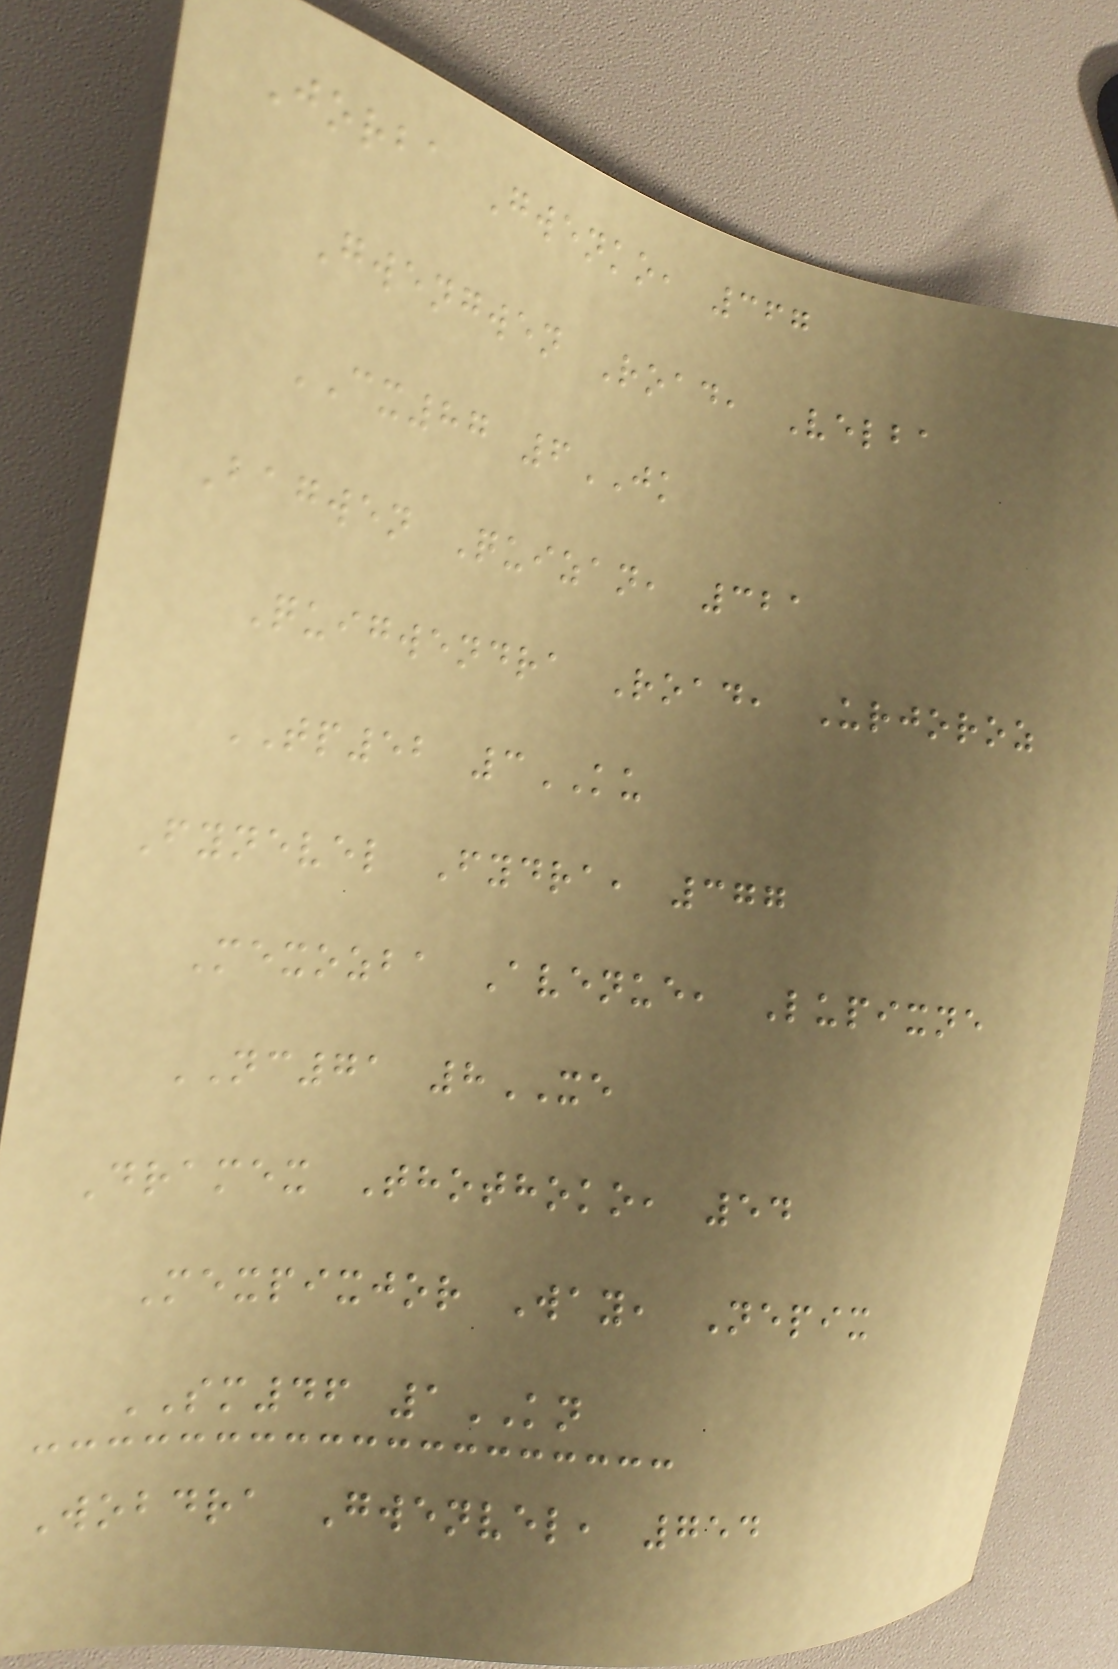Jorba Gwenko, 367
Gwengwen Road, Velba
CX87 6JK
Bagwen Quizan, 321
Quigwendra Road, Urjoroz
TP52 3KU
Fynevel Fydra, 377
Mexozba Avenue, Lupixne
NC71 8XE
Dramex Thothoko, 54
Mexpixjor Way, Nepix
SM46 1KN
Wobdra Gwenvel, 754
